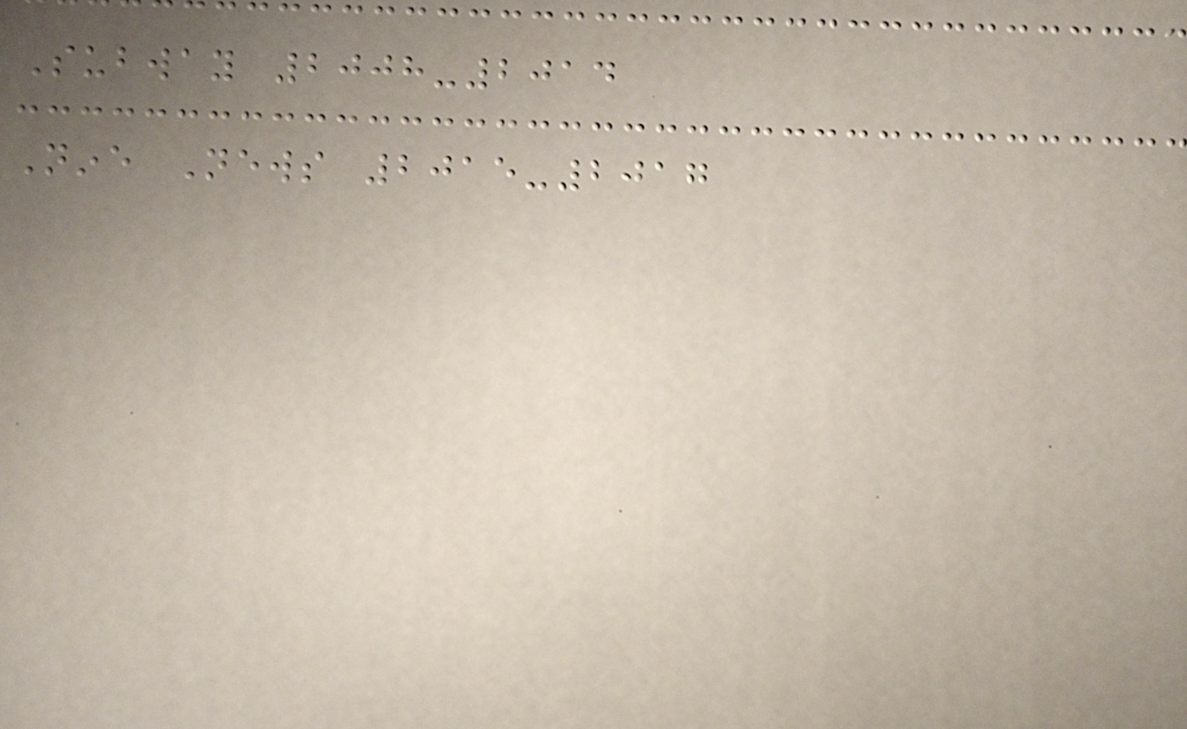Subway 2008-2014
Nine News 2015-2017
